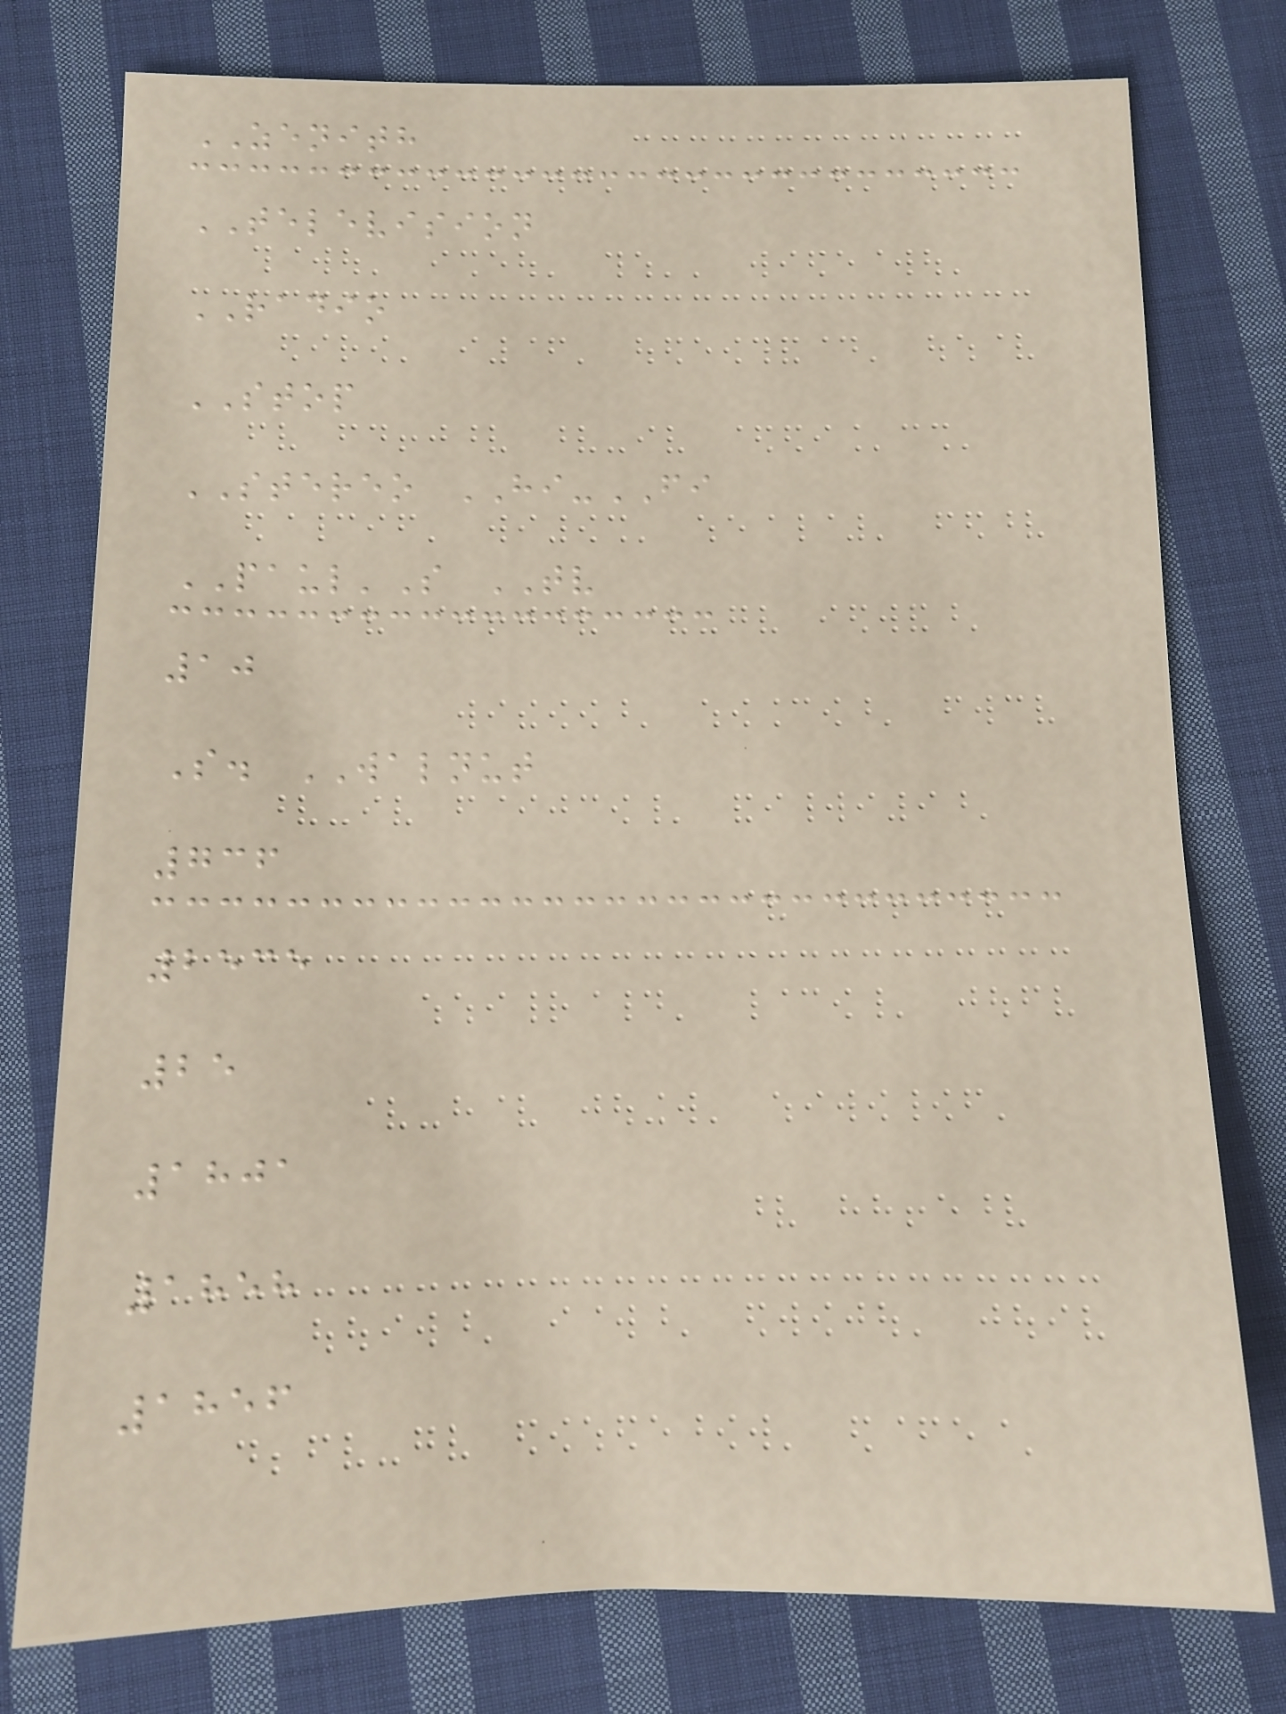ZENITH
TELEVISION
RADIO
STOP
STEREO HI-FI
PAUL'S TV
10
S. WALNUT
736
2535
25
1801
1858
1856
